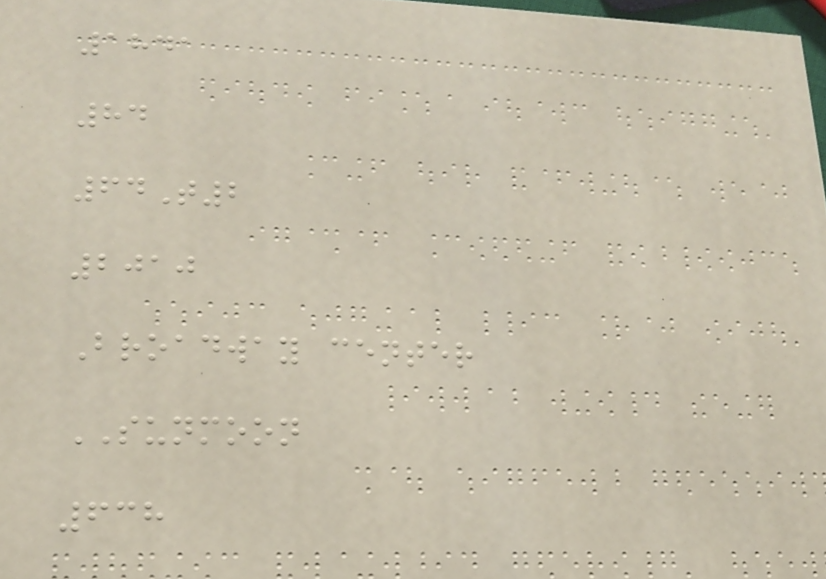1841
84
64T2
2010
Broadway center
SUNMOON
638
